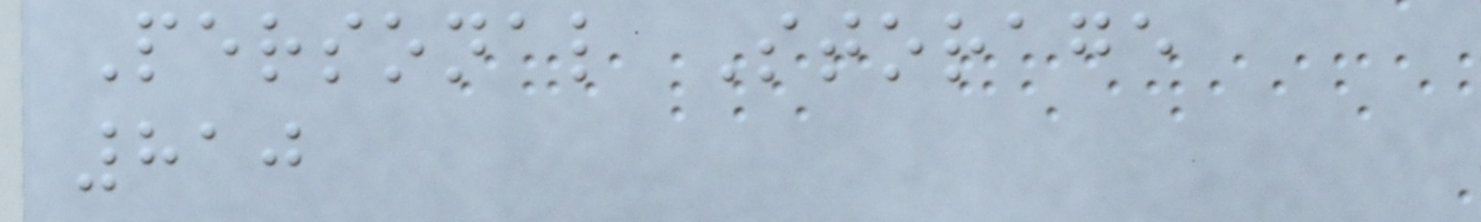Personal Storage
810
